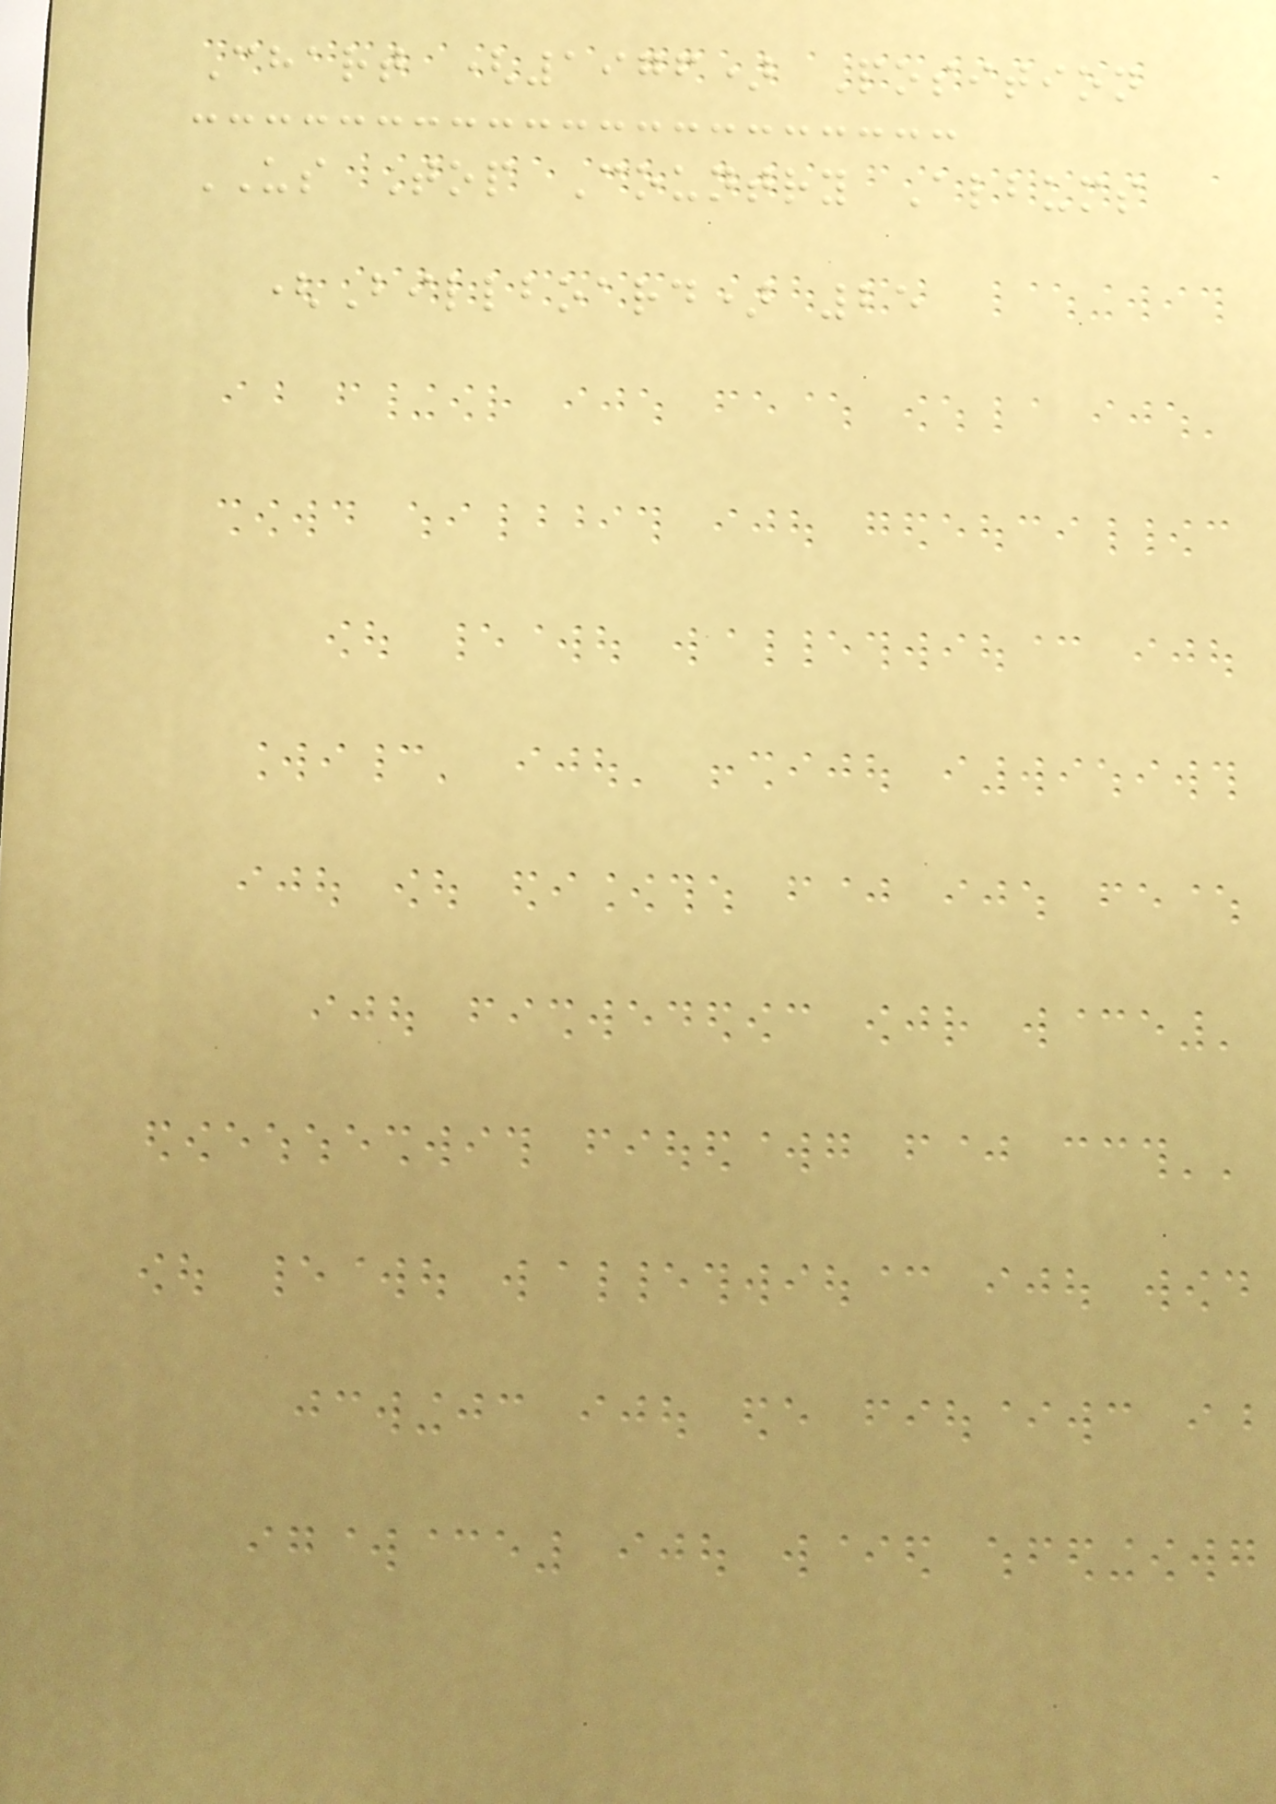Chart (1976) Position
US Top Country Albums
(Billboard) 25
